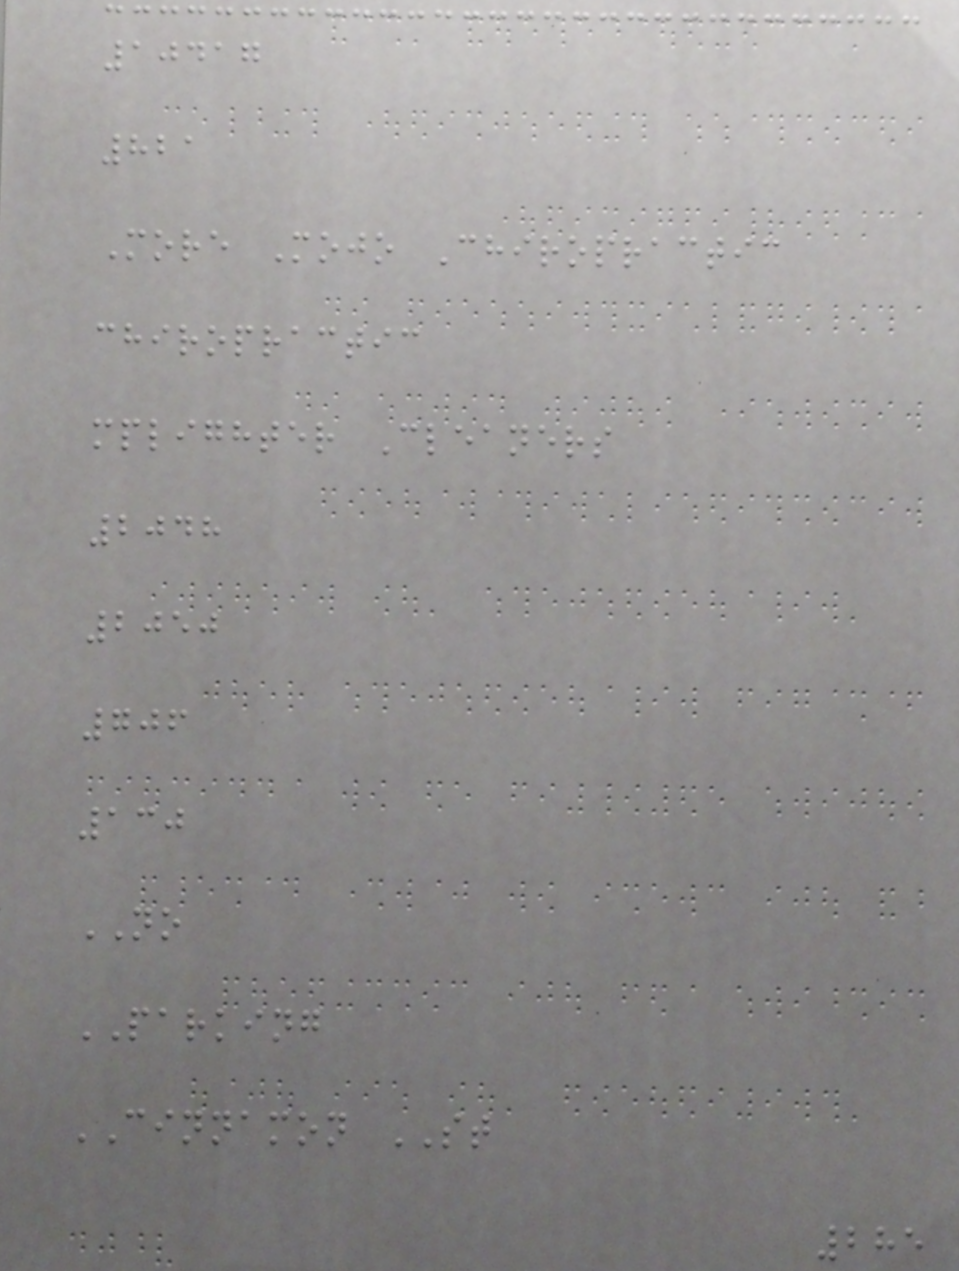10417
821
More Mojo Chiropractic
chiropractic
mplighter Cleaners
2048
2050
706
130
NO
PARKING
CINNAMON ST
285
